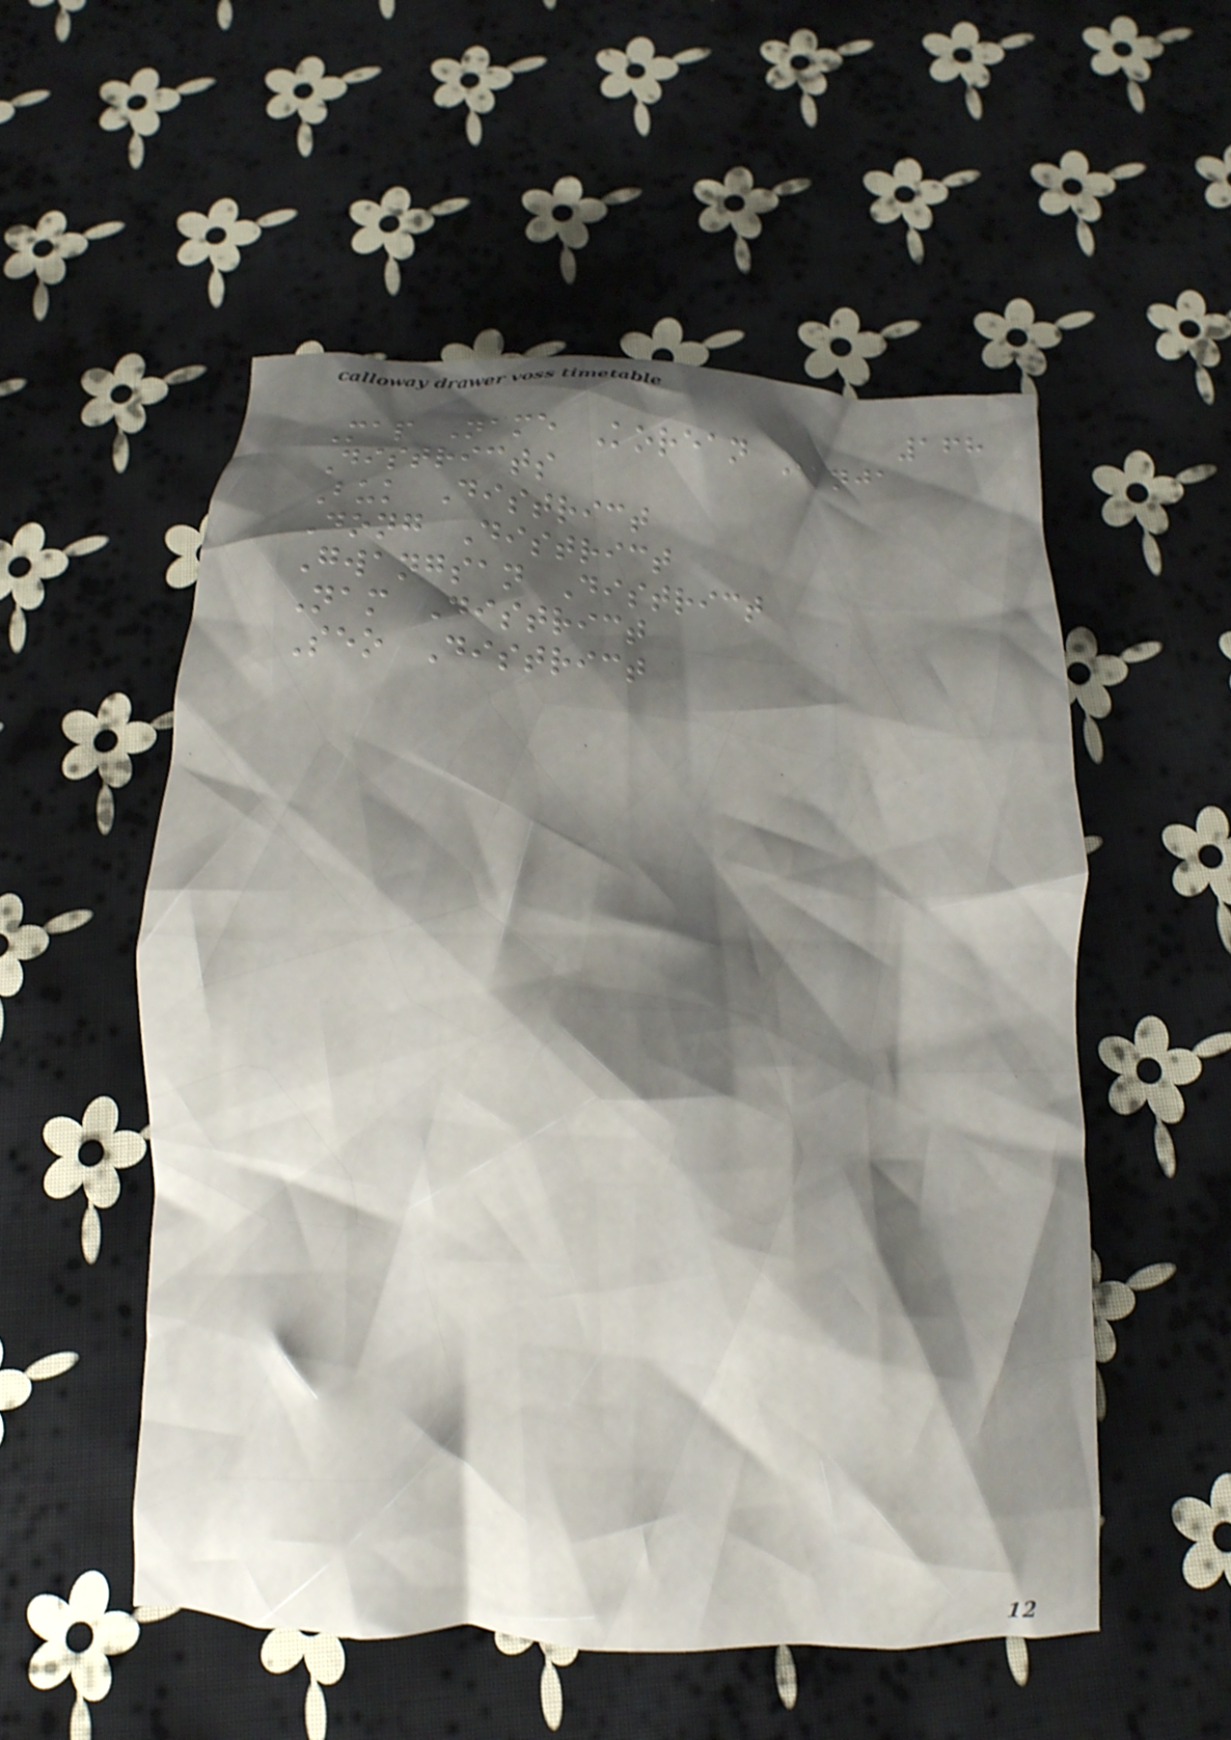168
Map Name Korean Hanja
Districts
Buk District
Dong District
Gwangsan District
Nam District
Seo District
